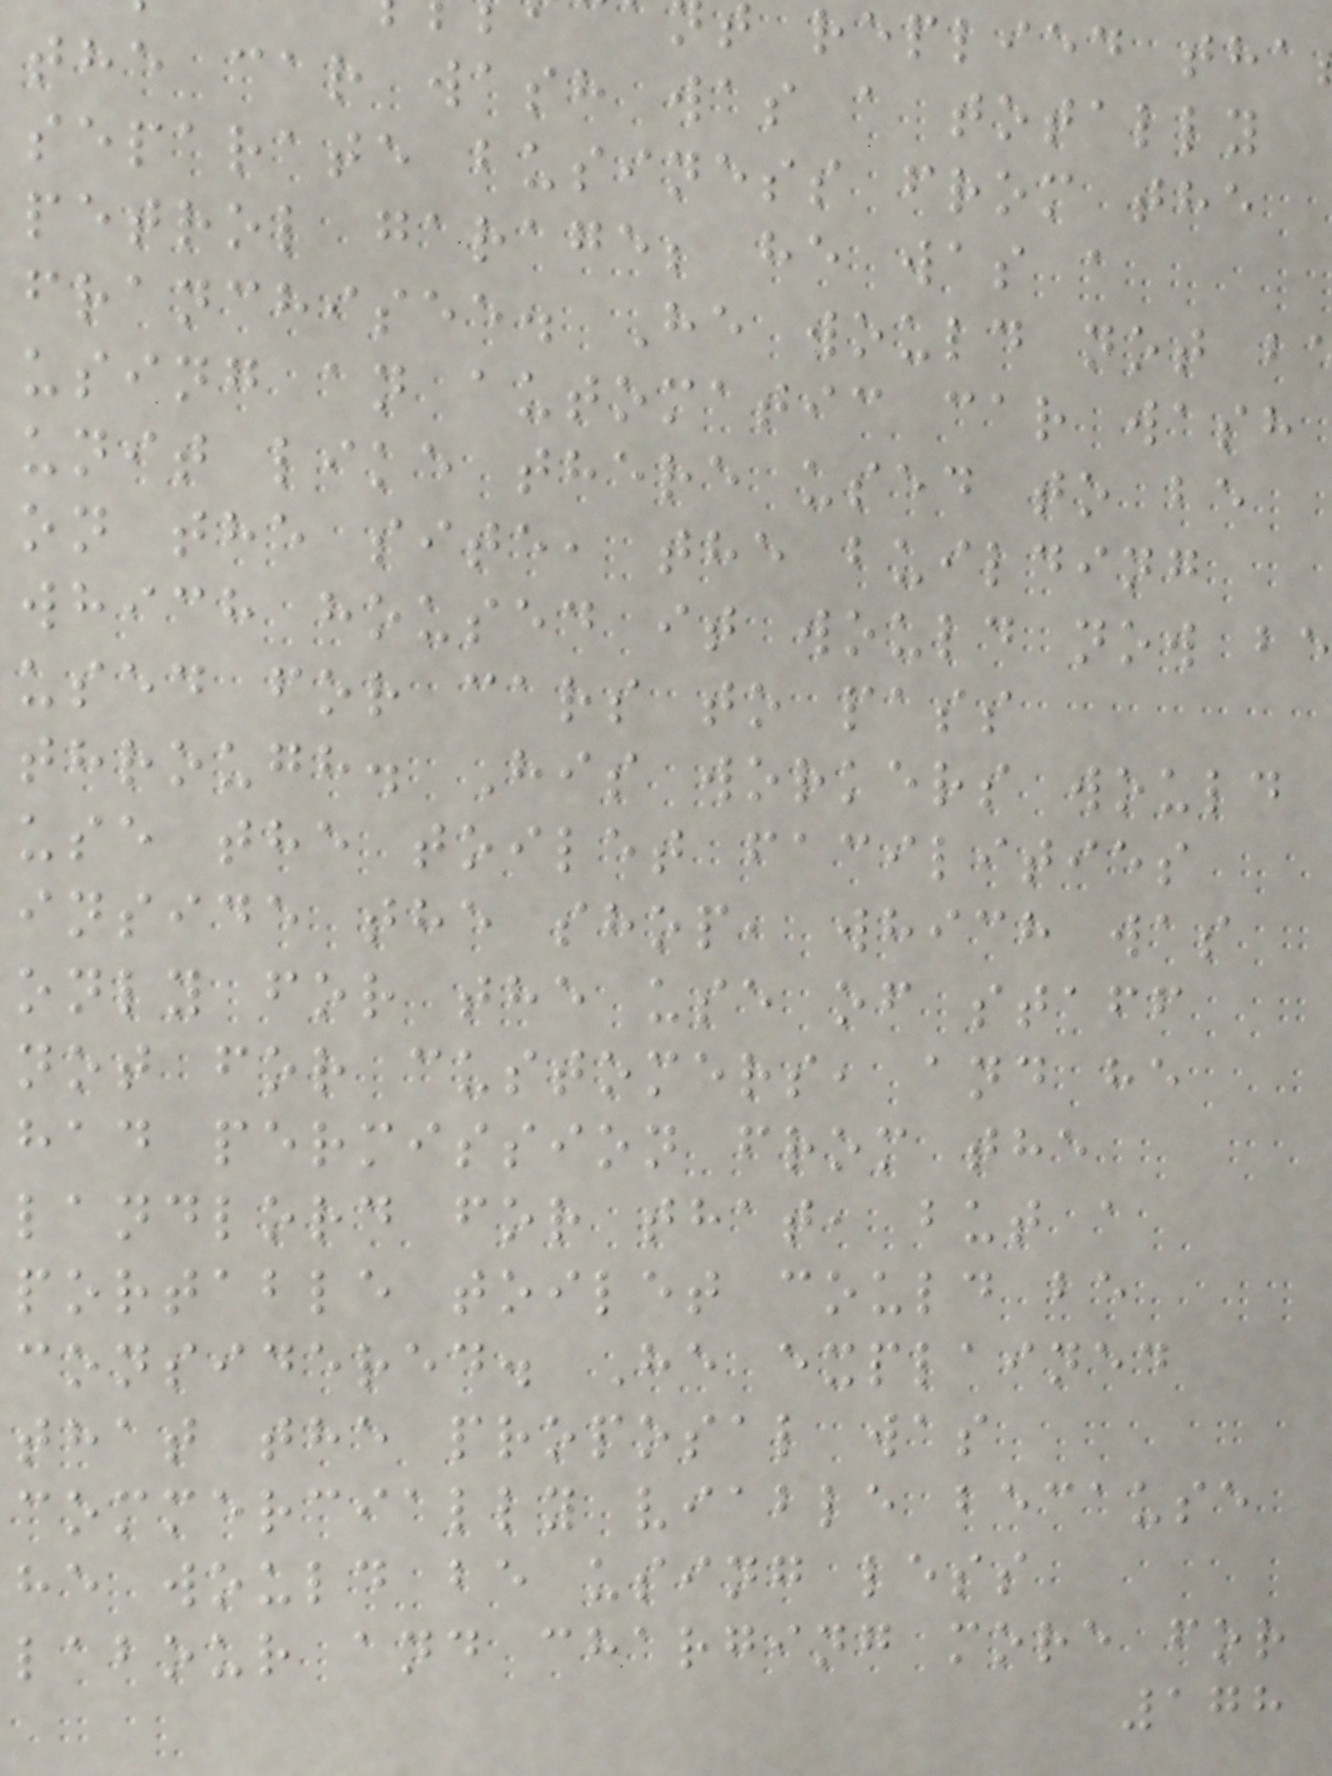replied tha
the car wash was a totally
separate business from the
petrol garage; he was a
franchisee. He would not b
using an automatic car wash
unit like there used to be
on the site, the building
which housed it would now be
used for cars to pass
through. His workers would
use the toilet facilities
inside the shop, which was
only for the use of staff
not for customers, and he
had permission from the
landlord for that, but a
portable toilet could be
considered. He explained
that the proposal was
commercially viable because
he would be using less
labour and charging more for
178
